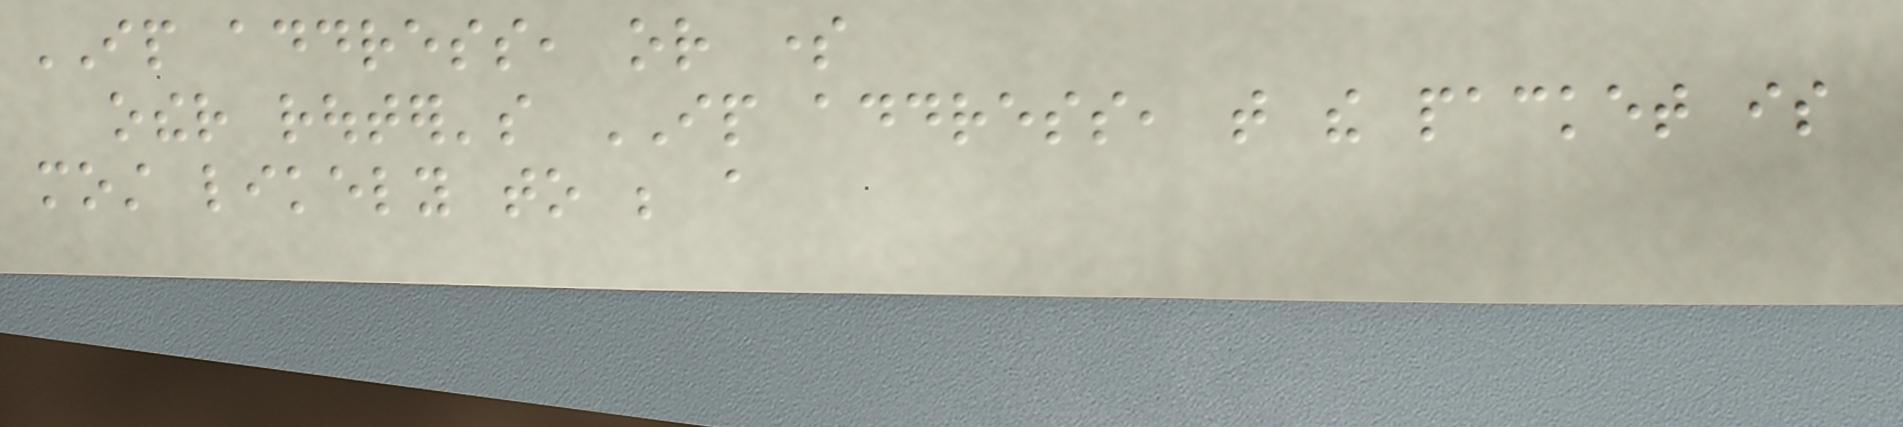IP address, or some
other router's IP address, that the packet is
most likely to be a
